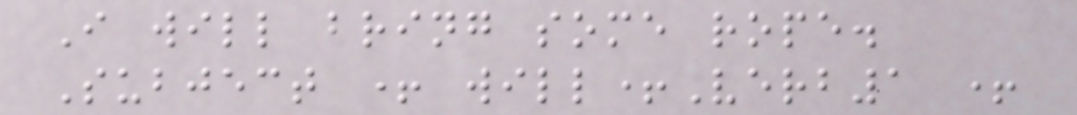I will bring some rope.
Subject + will+Verb1 +
